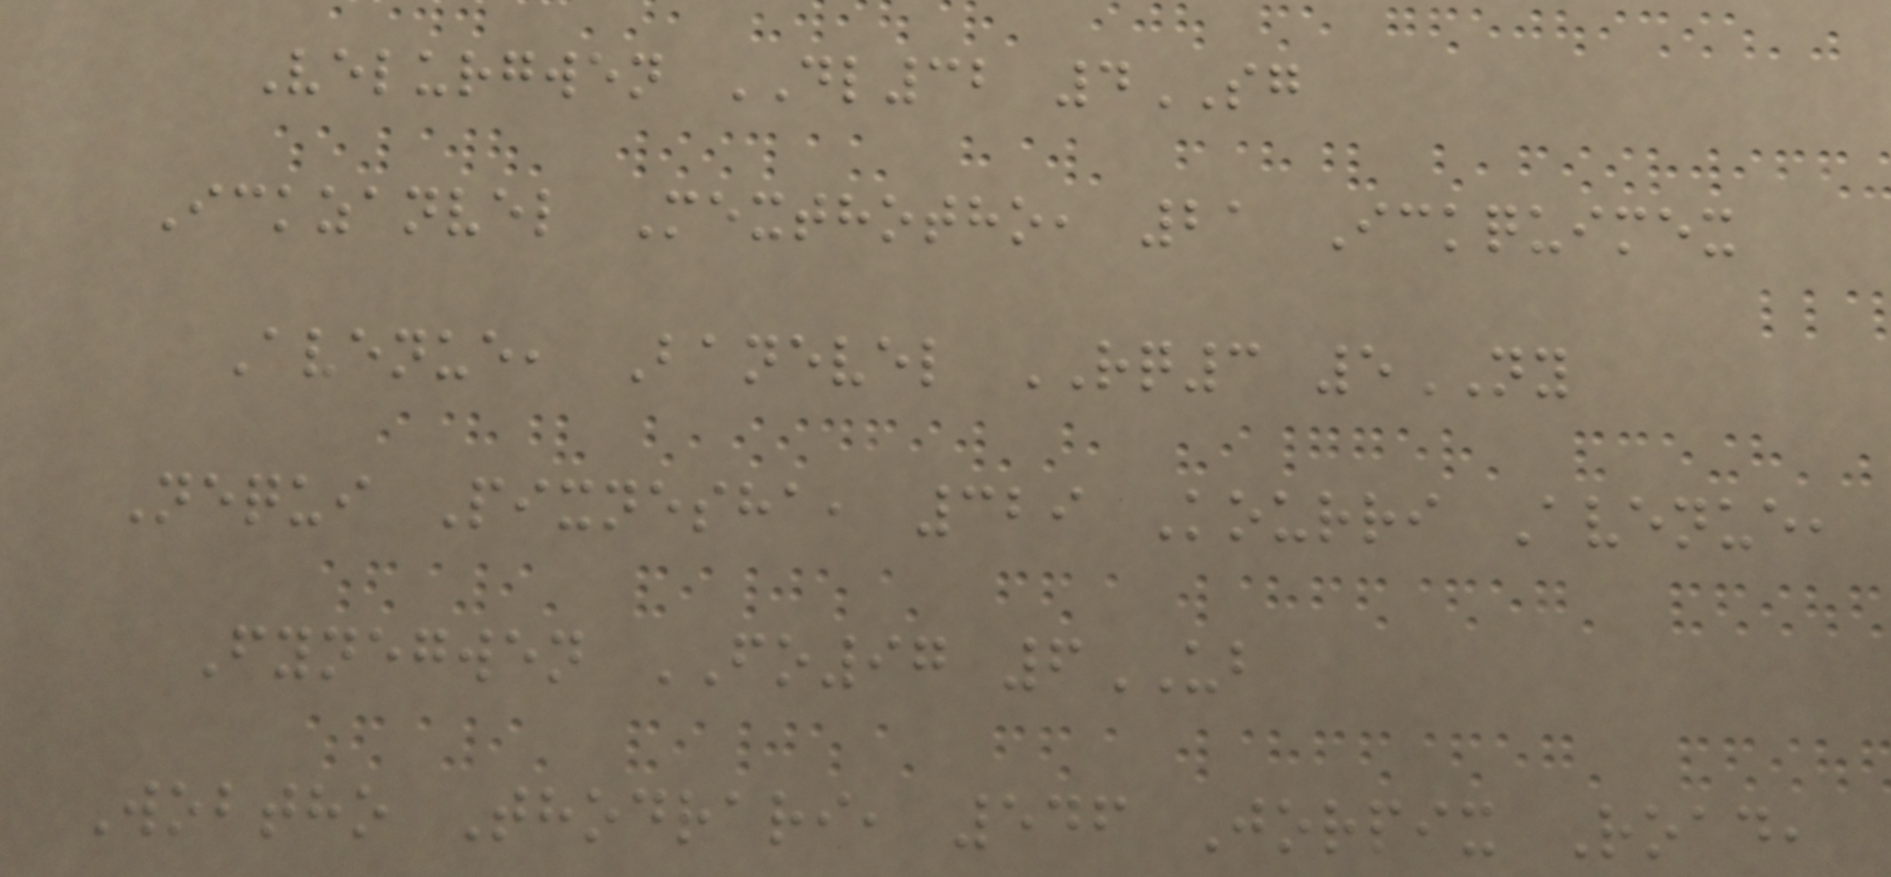Velurgwen DL32 4SG
Ickzanvel Mexthotho, 21 Ickquimex
Avenue, Banevel RQ3 5NY
Nequi Pixnesha, 329 Kourri Avenue,
Fynegwen FO97 6UB
Wobtho Thodrari, 546 Jorpix Road,
